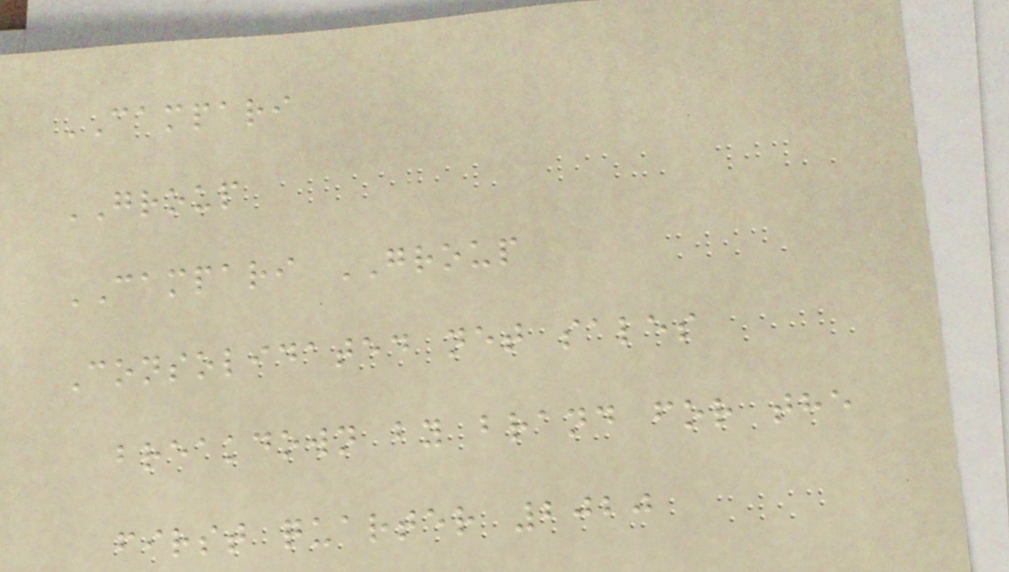CAMPARI
GROUP
CAMPARI GROUP
Consolidated net sales
breakdown by brand for the
first quarter 2020
